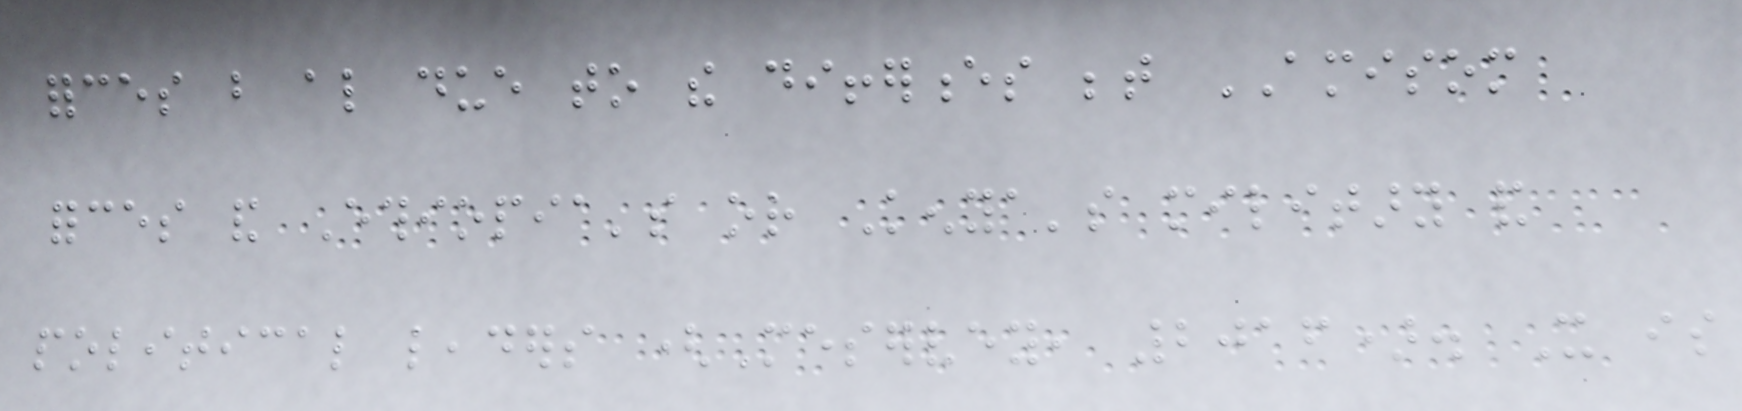forces but also due to the differences between AMISOM
forces and Ethiopia's or Kenya's military and
political leaders (Meservey, 2016). It is
